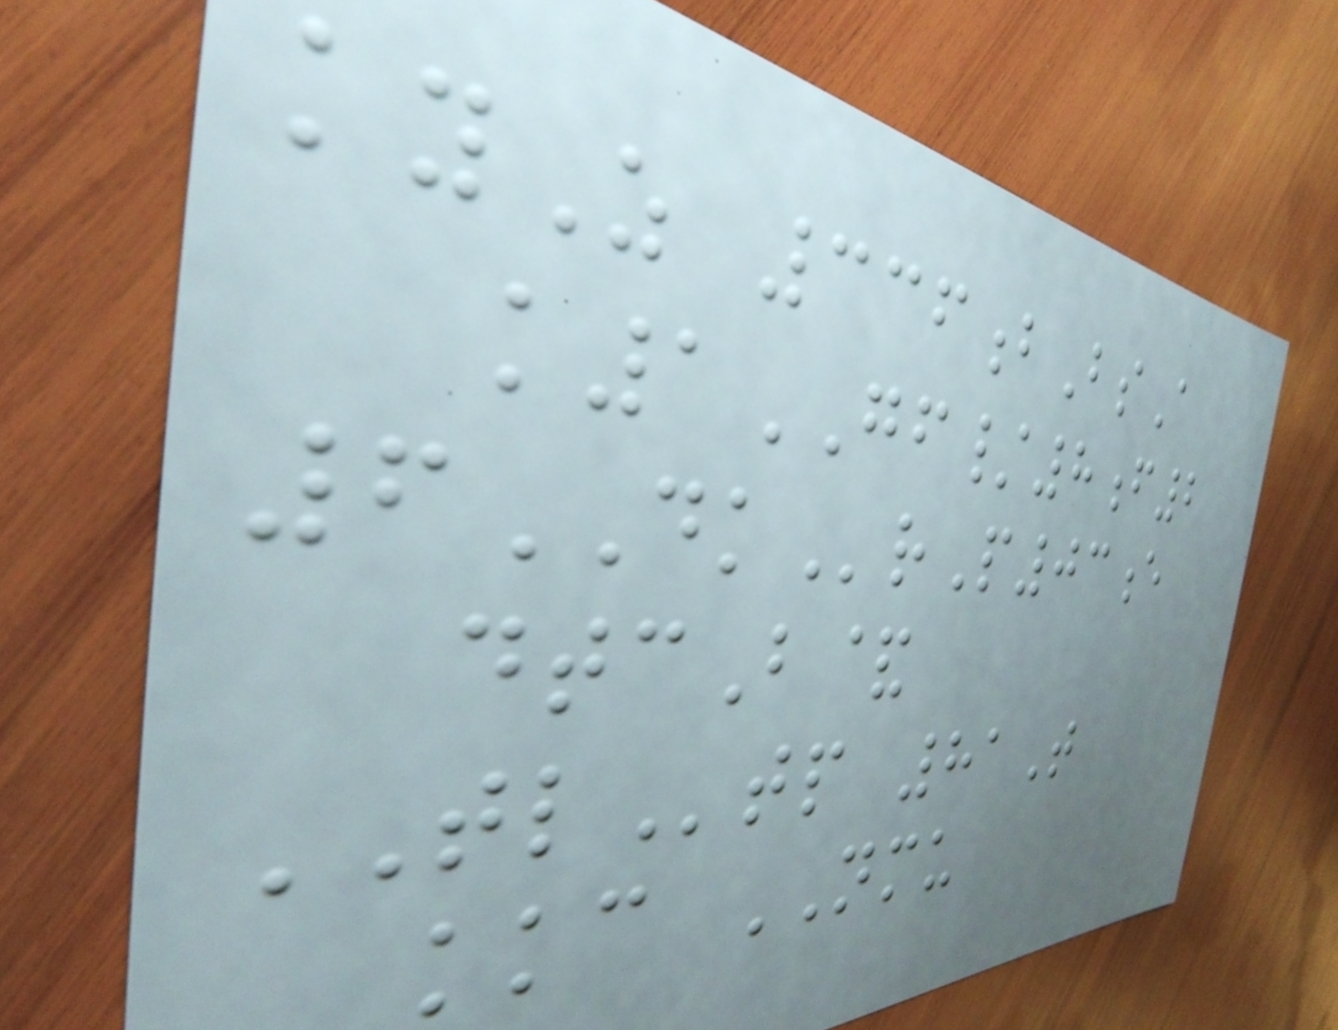kyZ 336bBsA
k1GF/8f2
6DKrP03e
dtcB&
TLtp 81T
kkc NMU
